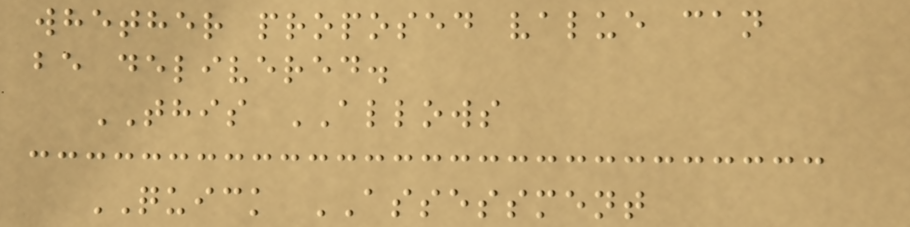whether proposed value can
be delivered.
THIS ALLOWS
QUICK ASSESSMENT
